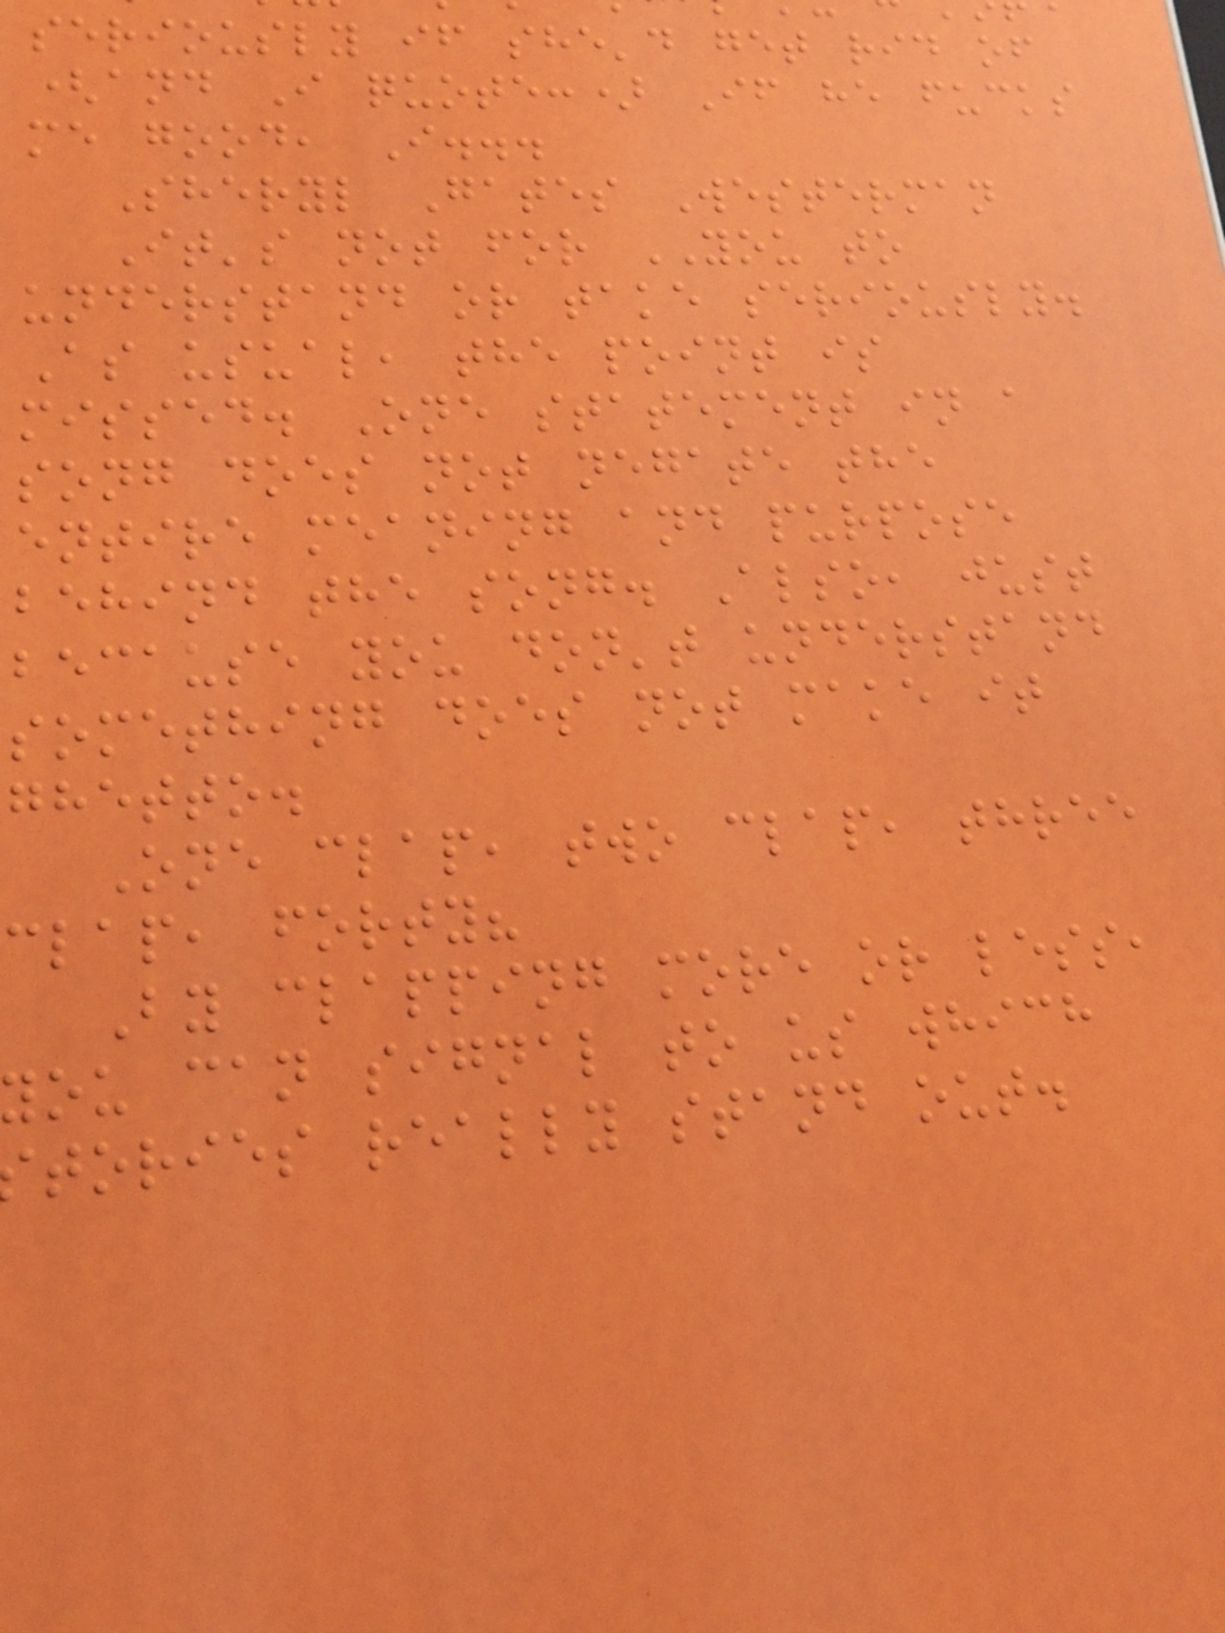seriously if she'd get rid of
(and I quote:) If he fucks
me good, I...
Sheryl Gates Westerman
It's not for YOU to
understand or take seriously.
As usual, the point is
missed. One statement in a
song does not negate the
entire meaning and purpose
behind the song. Also, just
because you don't understand
something does not make it
ghetto.
One clap, two clap, three
clap, forty?
By clapping more or less,
ou can signal to us which
tories really stand out.
